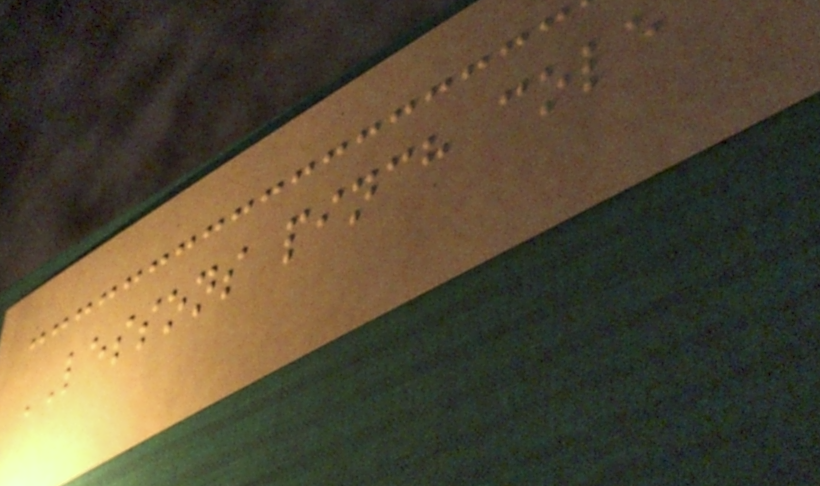LESSONS pinch cole
